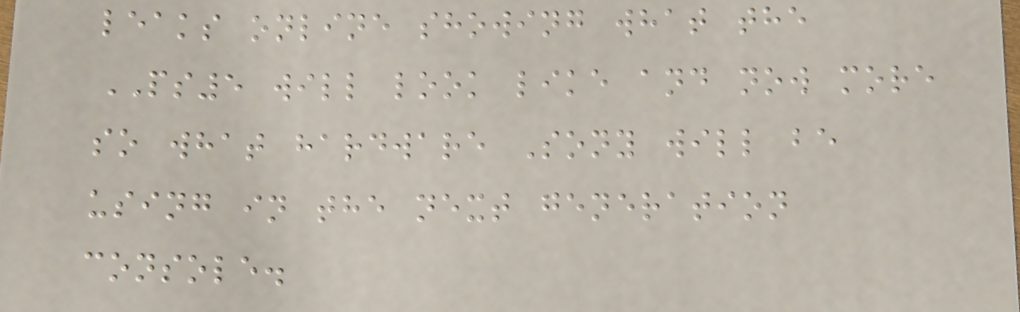leaks online showing what the
PS5 will look like and now more
so what hardware Sony will be
using in the next generation
console.
